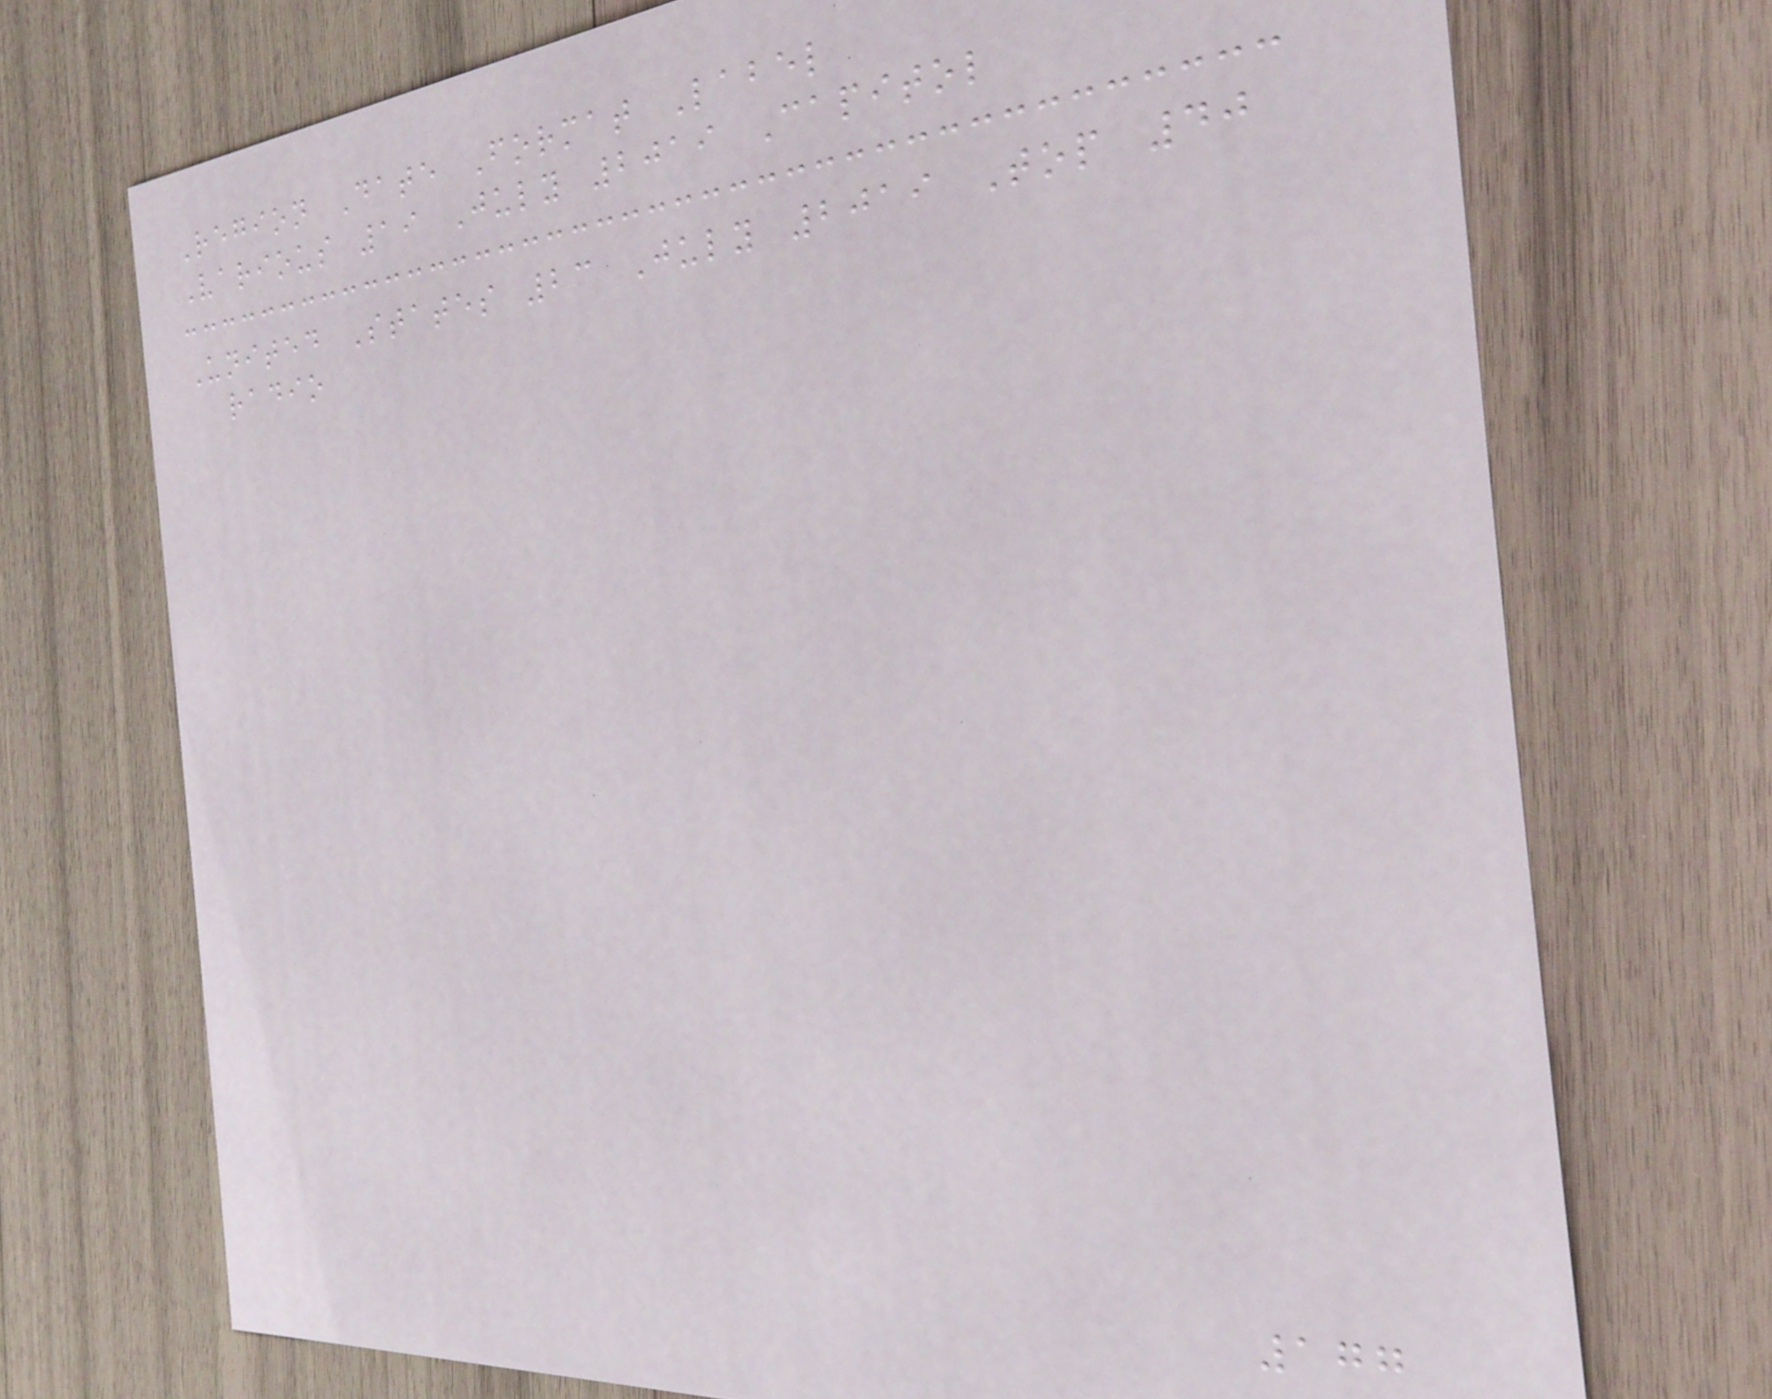Region Date Format Label
Various 19 July 2019 Capitol
United States 23 July 2019 Top 40
radio
177
